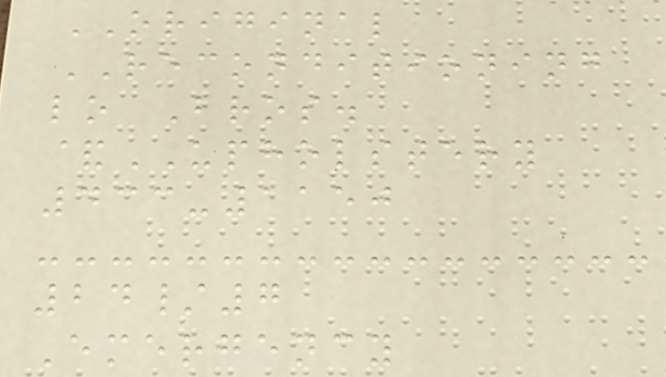ORIGINAL
RECONDITIONING
lo Bros.
&UPHOLSTERY
433-1150
24/7
Emergency
